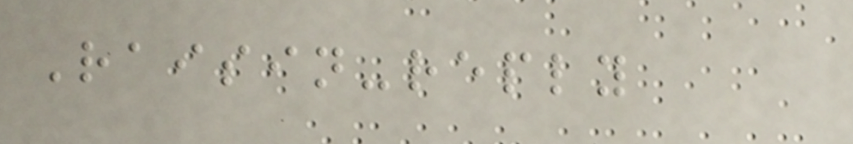Raisin-reply
